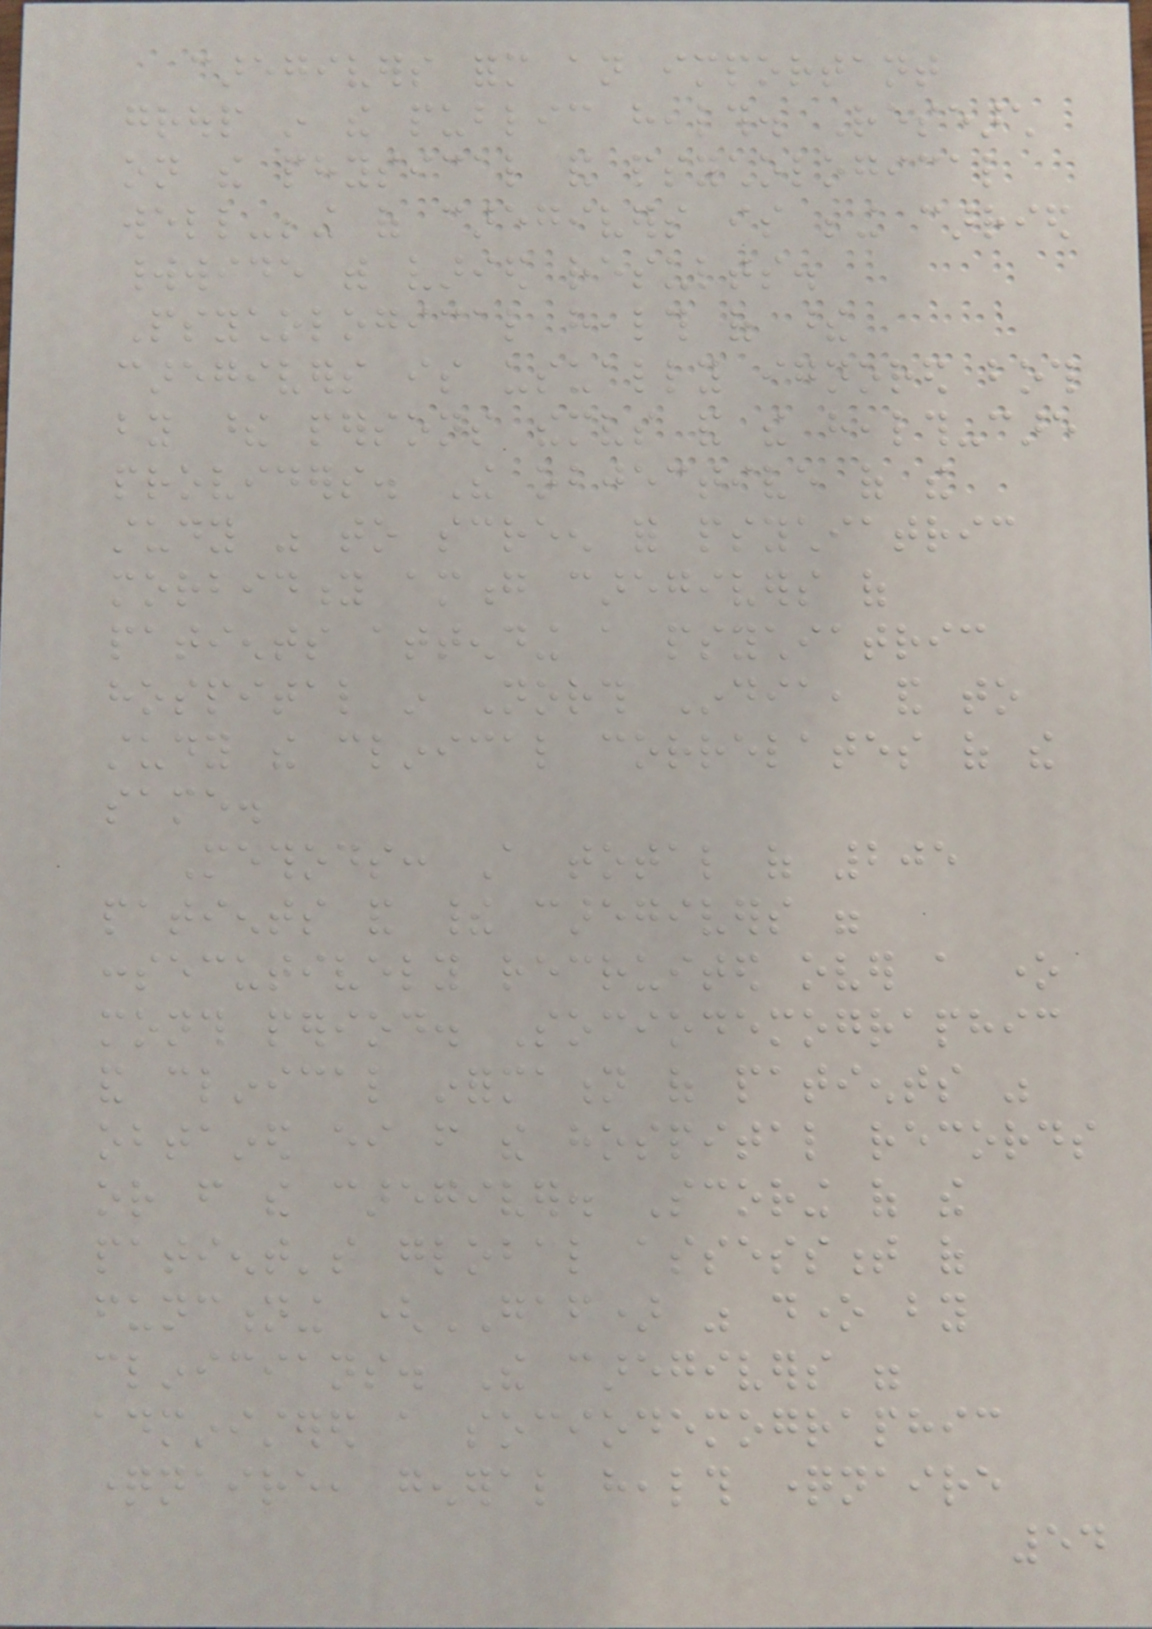caregivers form an important
group in the public health. Research
on the physical and psychological
well-being of caregivers is being carried
worldwide with varied results.
Psychological health of these
caregivers is usually ignored both
by these persons themselves and the health-care
providers. The objective of the
study was to screen for psychiatric
morbidity among caregivers of
patients attending a psychiatric
hospital in North India, and to
study the clinical correlates of the
same.
Methods: A total of 205
patients and their caregivers were
consecutively recruited over a one
month period. Sociodemographic
and clinical information of patients was
obtained either from the hospital records
or from the caregiver. Scoring of the
patient's global assessment of
functioning (GAF) was done by
clinicians. The caregivers were
administered a sociodemographic
questionnaire, general health questionnaire
54
